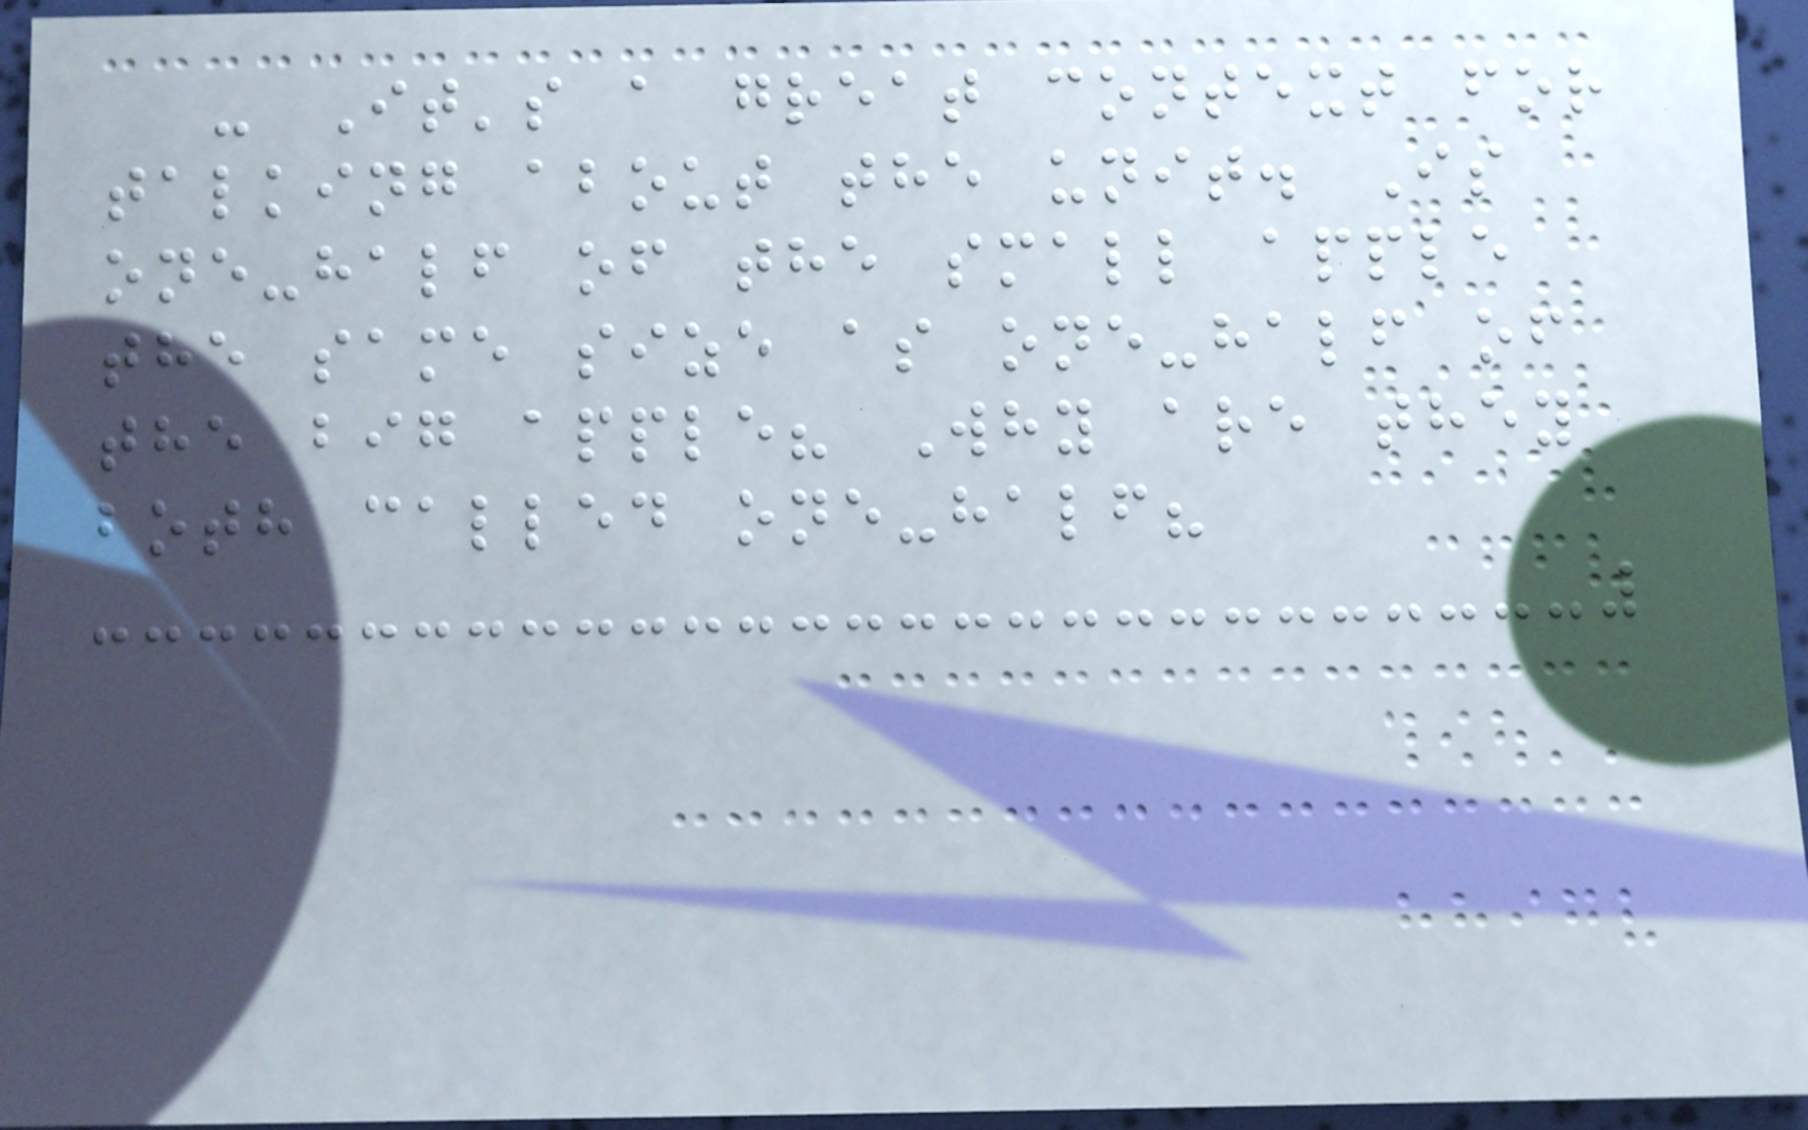- It's a great context for
talking about the unit. Is
one-half of the small apple
the same size as one-half of
the big apple? Why are they
both called one-half?
